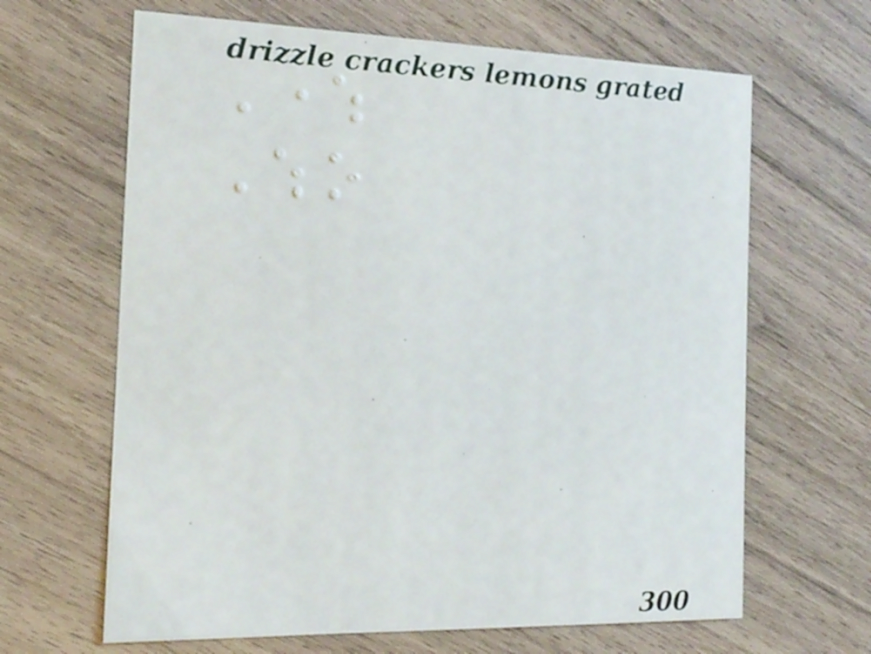Where
Who
